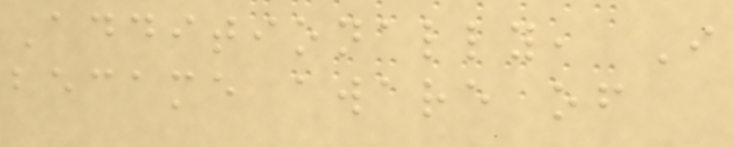Additionally, I
became aware of
